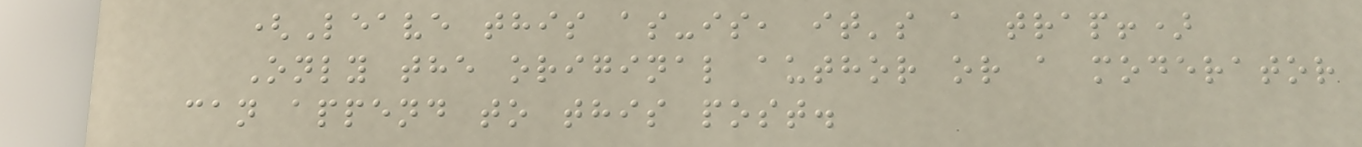(Leave this as-is, it's a trap!)
Only the original author or a moderator
can append to this post.
